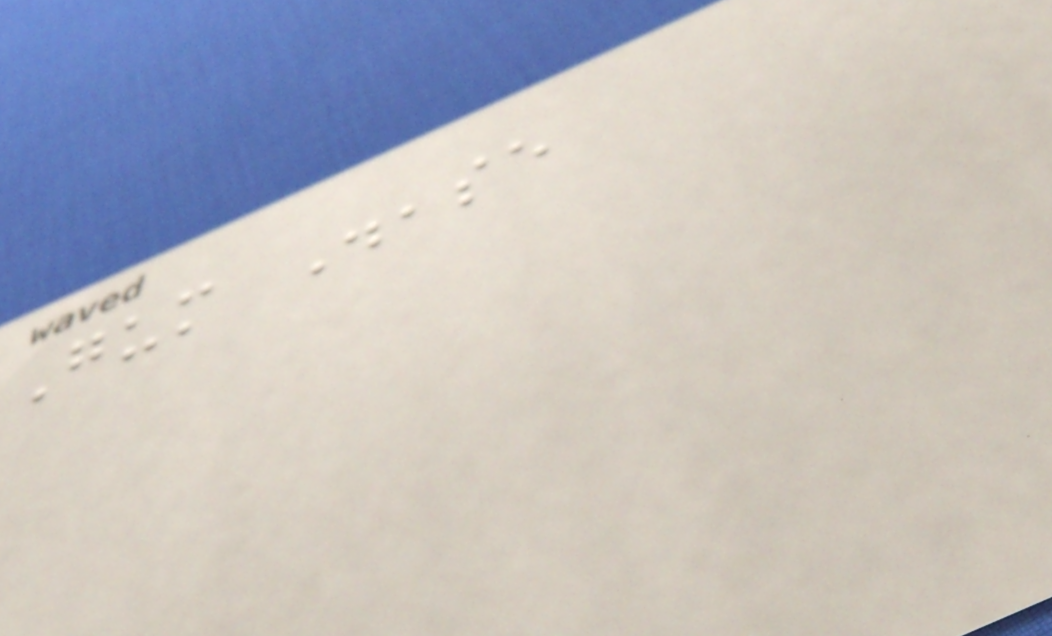Gum Disease
